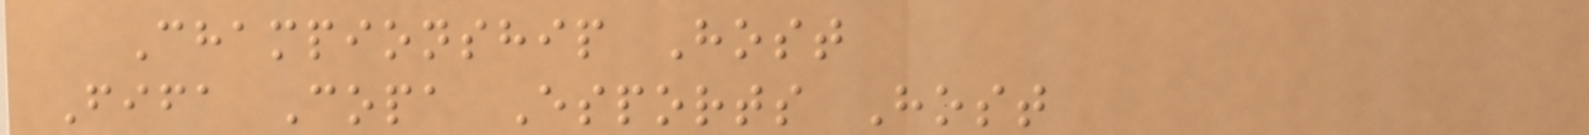Championship Host
Fifa Copa Esports Host
